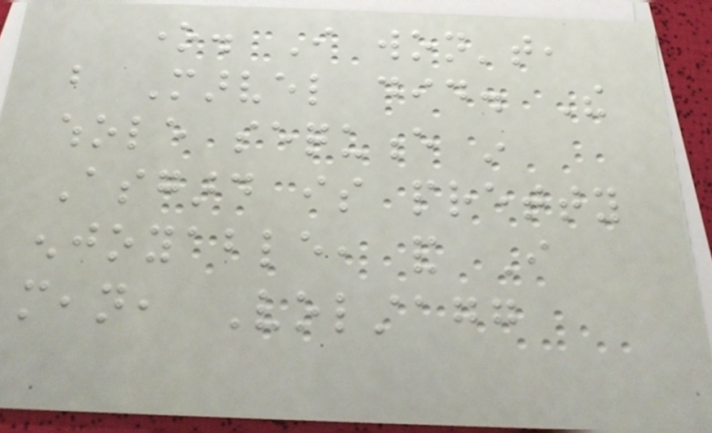one. I won't,
but Marvel did. The
whole sequence in
Asgard is pretty
enjoyable, and I
mean, Volstagg
